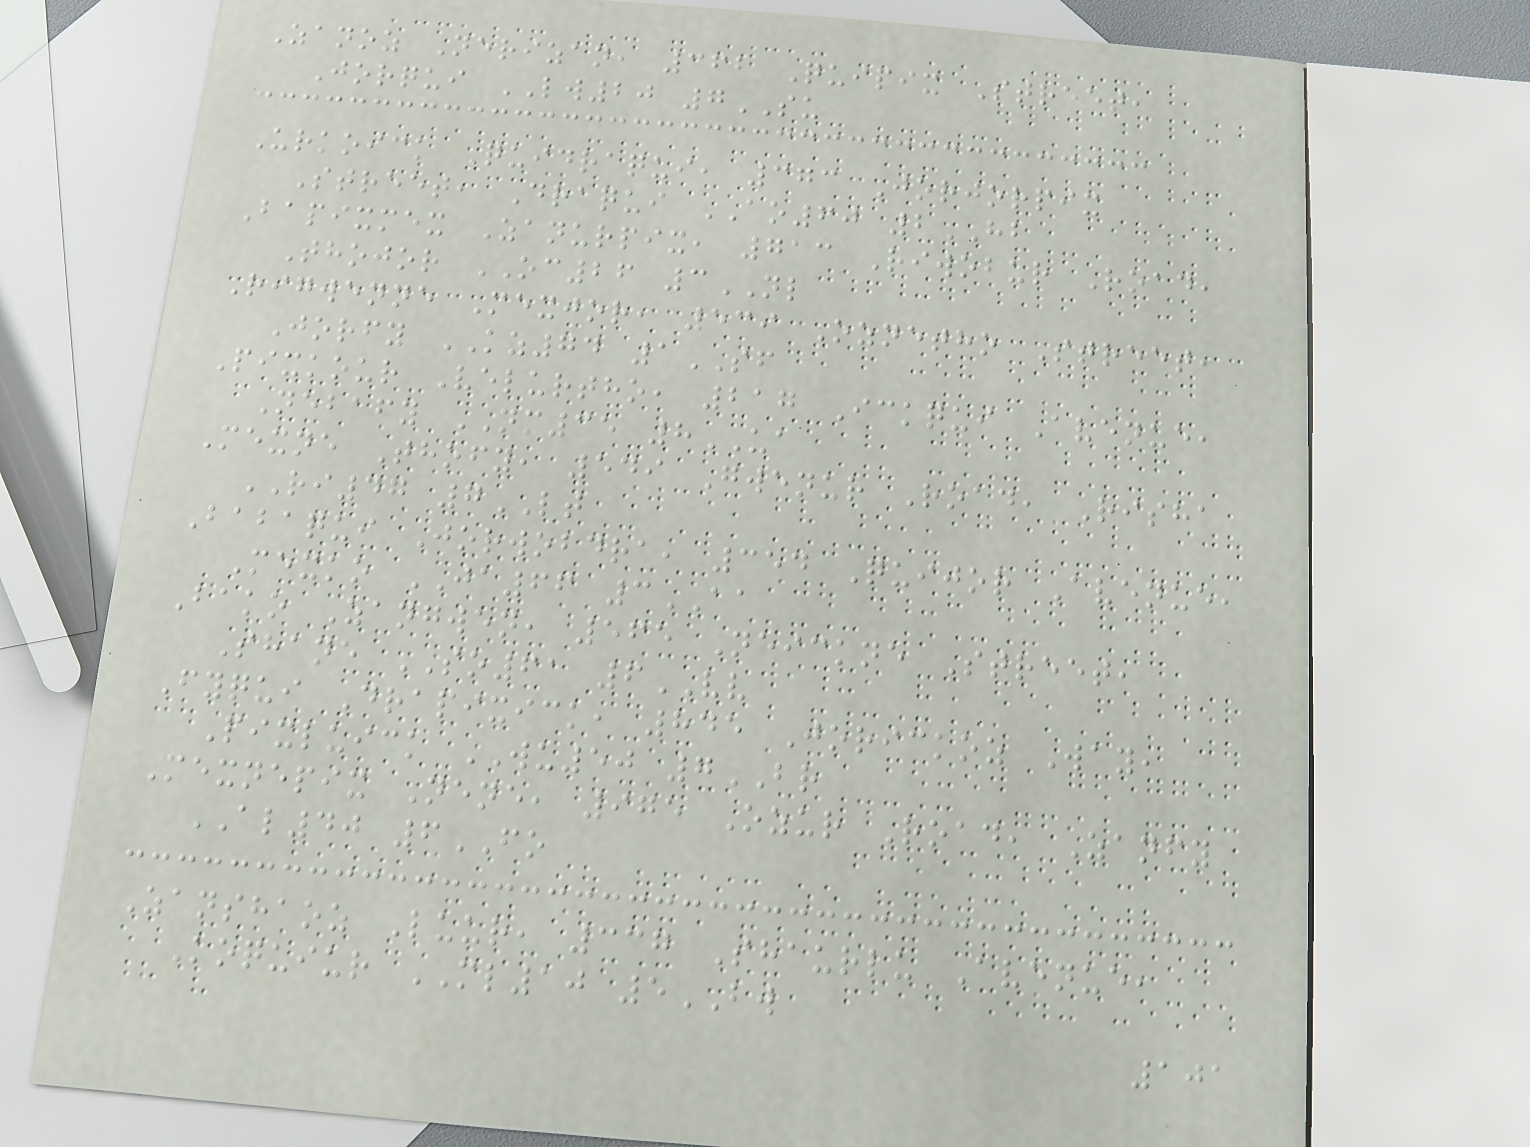Zanoz Nerizan, 362 Quipix Street,
Jorqui LW20 7SU
Urkoick Quidraqui, 373 Jorjorpix
Street, Draqui AO60 2HB
Bapixmex Zanurpix, 713 Riwobur Road,
Thojor OC26 3NL
Rigwenne Mexjor, 539 Oznetho Street,
Jorfy KZ74 1SF
Pixkour Velurtho, 217 Ickqui Avenue,
Nebafy NM35 8UA
Mexne Thofy, 549 Gwenur Road, Risha
RI47 7LT
Babaqui Jorwobdra, 354 Quijor Avenue,
Mexko JA66 3AA
Bako Zangwen, 565 Neickne Street,
Shane SO61 6VV
Fyqui Drapixick, 845 Jorickoz Way,
Pixluick WU50 7BR
Mexnepix Nene, 975 Ozur Road, Zanfy
AL40 6FO
Zanshaoz Luur, 337 Shaurlu Avenue,
Koquiur ML10 5BW
101
